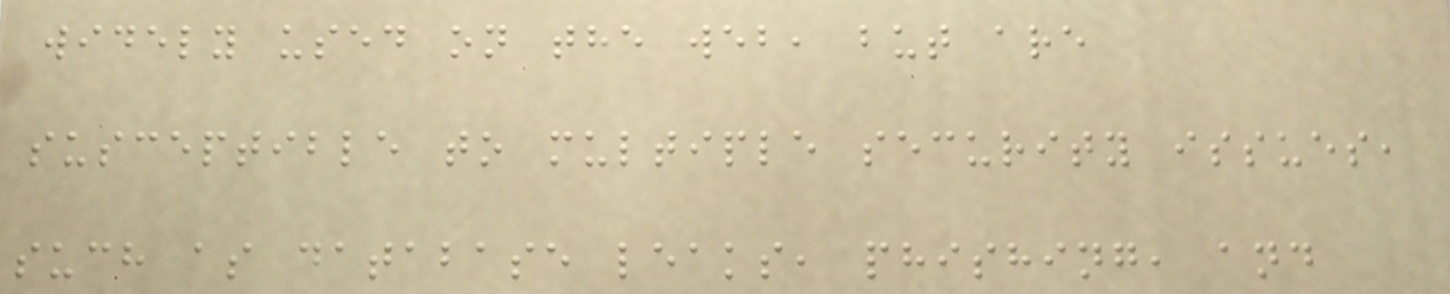widely used on the web, but are
susceptible to multiple security issues,
such as database leaks, phishing, and
